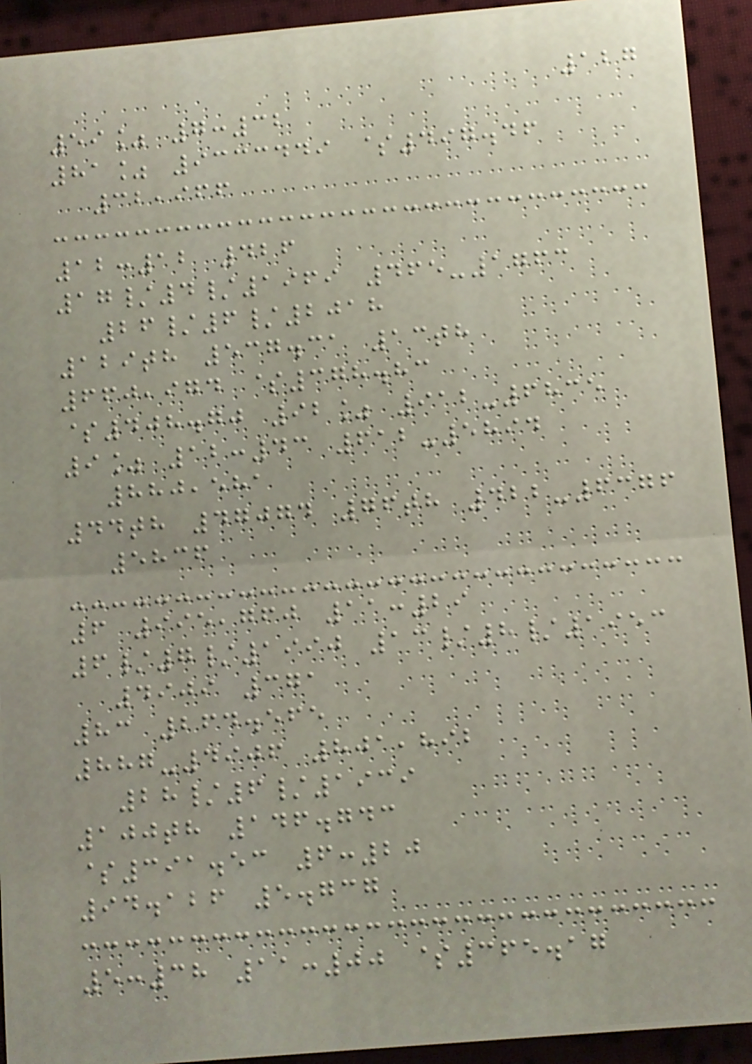127
59% 7:32
81% 9333449 $497.46
32,966
12:12 426
17/4/1969 465-1763
26/6/2018
129th 537.31 13th
660,974 $378.83
$408.70 92% 912-6835
9% 12:43 612-5894
880,581
44th 47074 76th 422-6376
5836
6 995,760 11:29
6/7/1990 13/8/1953
4909 371
83 264.565
887-4906 801,892
28/6/1939
100th 146.743
$391.53 6:20
94.126 5.737
5:38 11:00 $365.17
